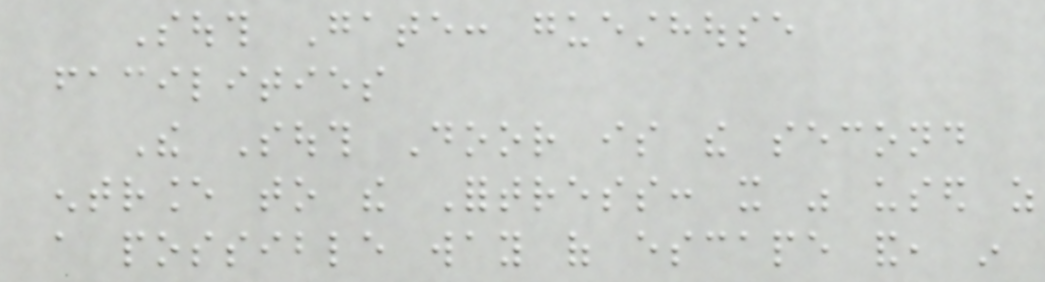South Gate: guesthouse
facilities
The South Door is the second
entrance to the Fortress: it was used as
a possible way of escape and, in
